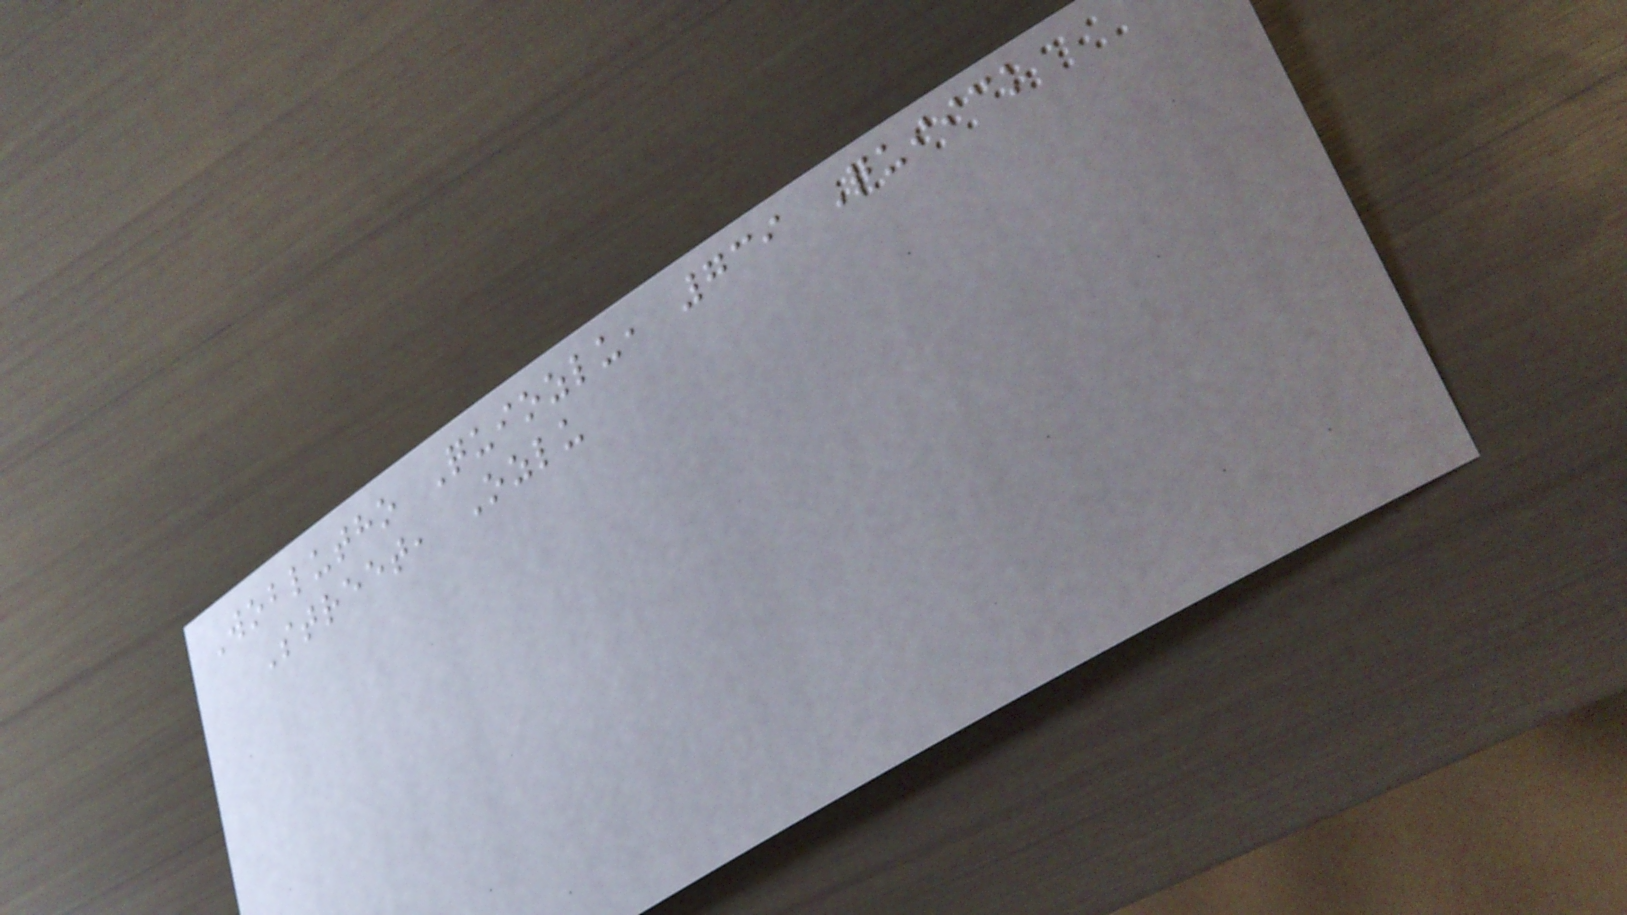Woblutho Quiozlu, 739 Quiick
Street, Ozlu
